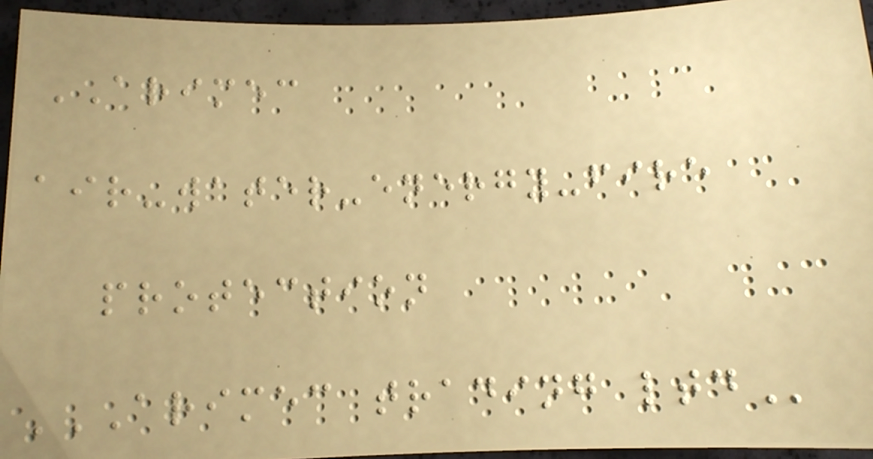ARIMEC
air-water-energy-fire
protection
ARIMEC TRADING LTD
